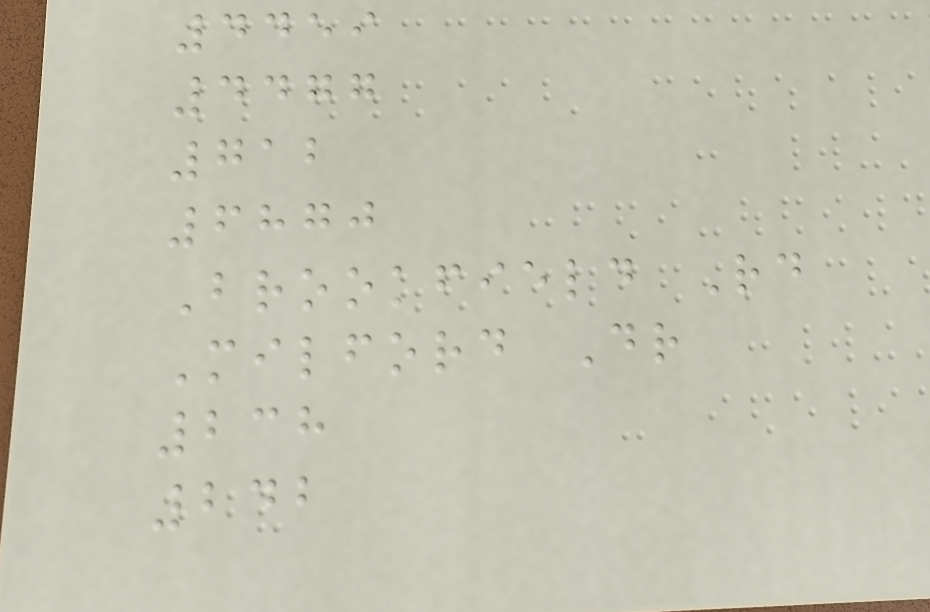4459
4477
712
6870
Brookfield Rd
Milford Dr
238
242
